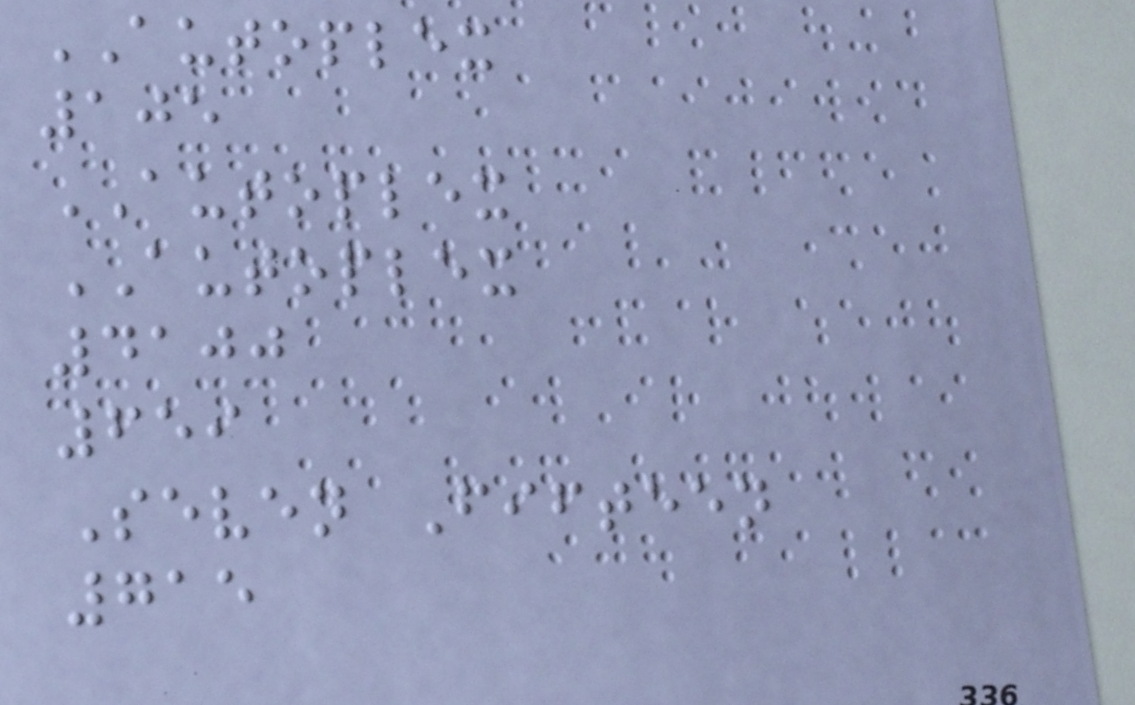AUTOPLEX
105
AUTOPLEX
AUTOPLEX
4100
659
Seven Fifteen
715
